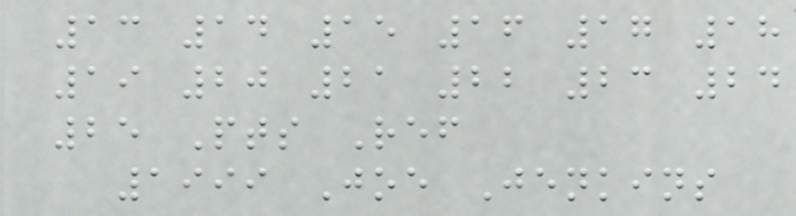13 14 15 16 17 18
19 20 21 22 23 24
25 Pts Ref
1999 Joe Jenkins
